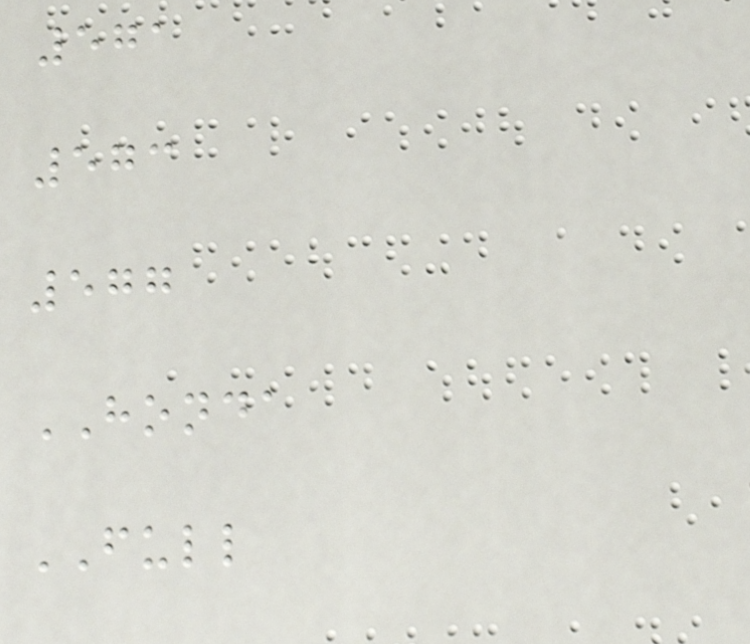571
573
577
HONDA
FULL
